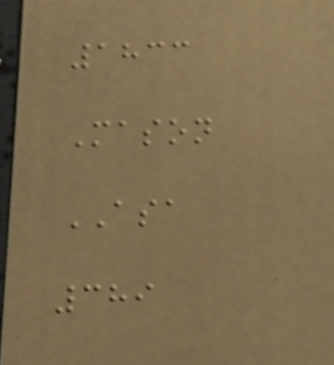1833
Mason
ASA
389
